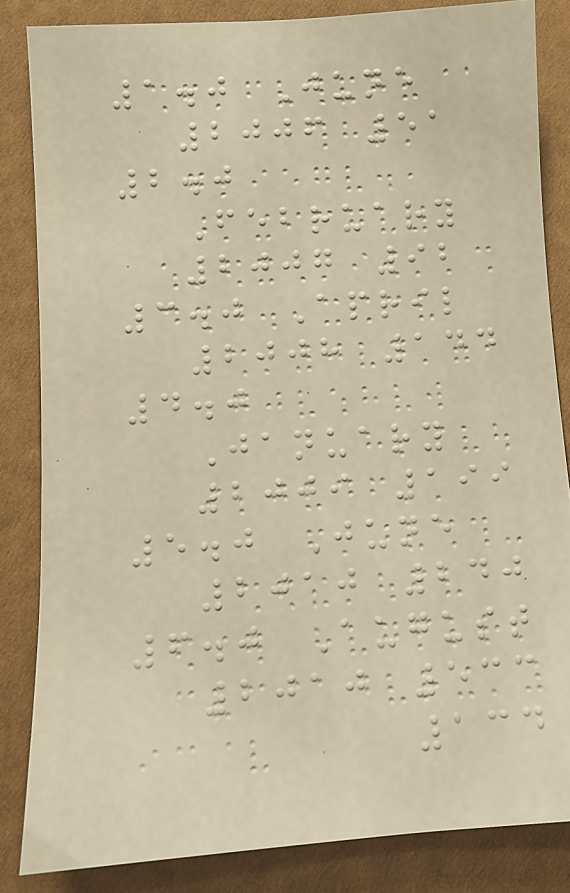1.0 June
2006 51
2.0
February
2007 92
3.0 April
2008 144
4.0
January
2009 199
5.0 June
2010 240
6.0 August
2010 533
134
